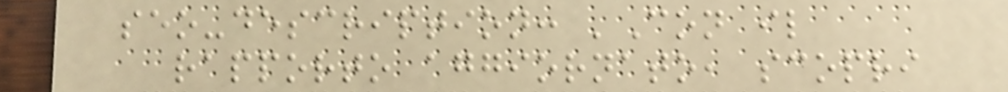seo-description: 'Con il
rapporto aggiornato, scopri
